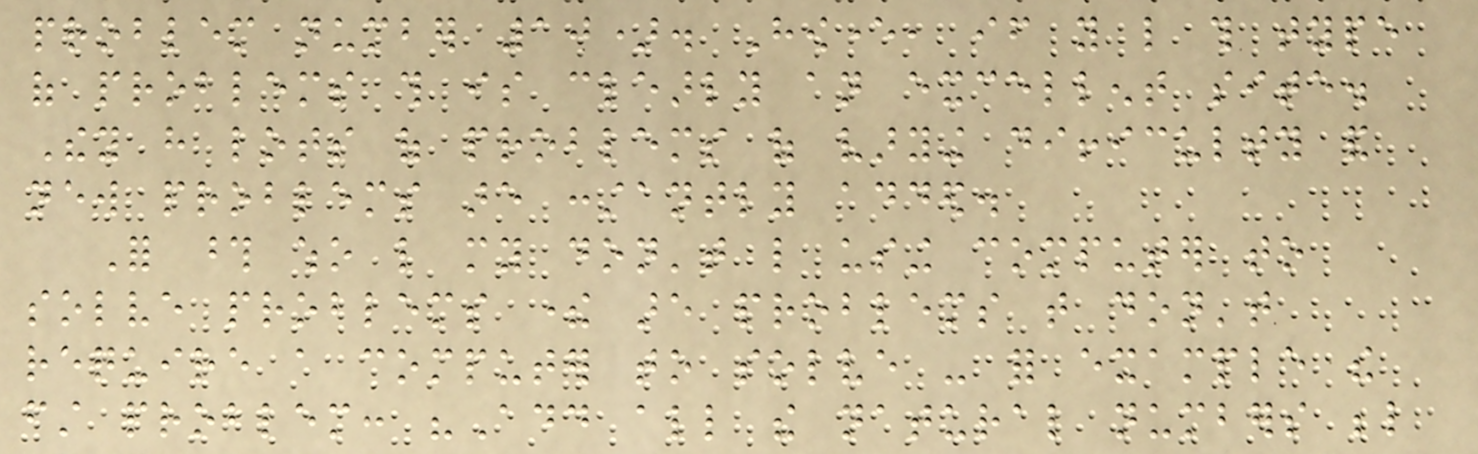problem number 10). However, if you like this type
of problems this is clearly an excellent site.
They have lots of problems of varying difficulty and
new problems are constantly added.
For those who like my don't like using computer to
solve problems there are problems that don't
require a computer to solve - for example the
first problem: "Add all the natural numbers below
